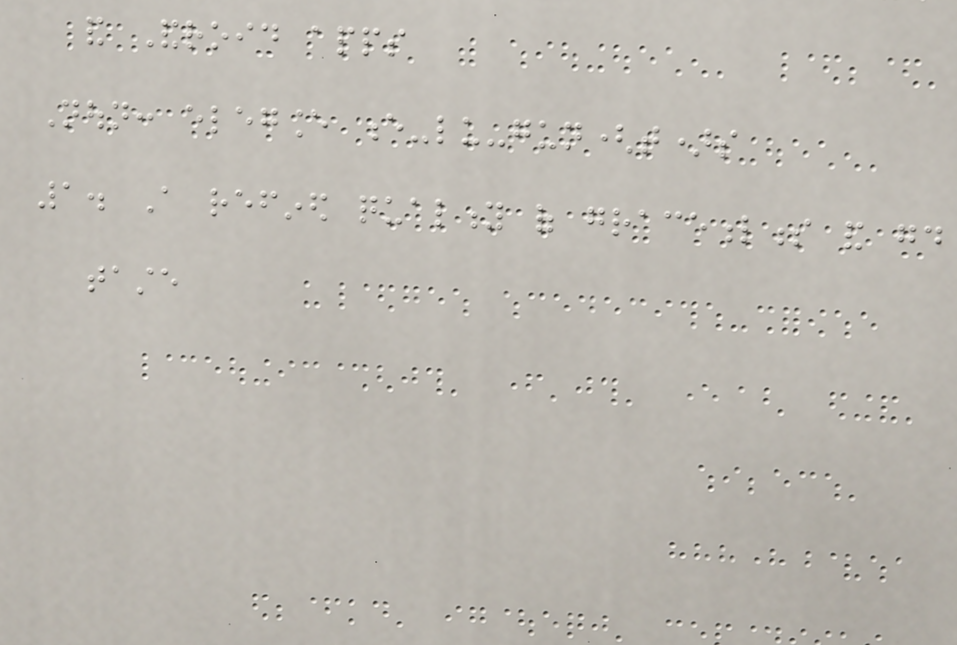and Android apps
Noun: elegance e-lu-gun(t)s
1. A refined quality of gracefulness and good
taste
